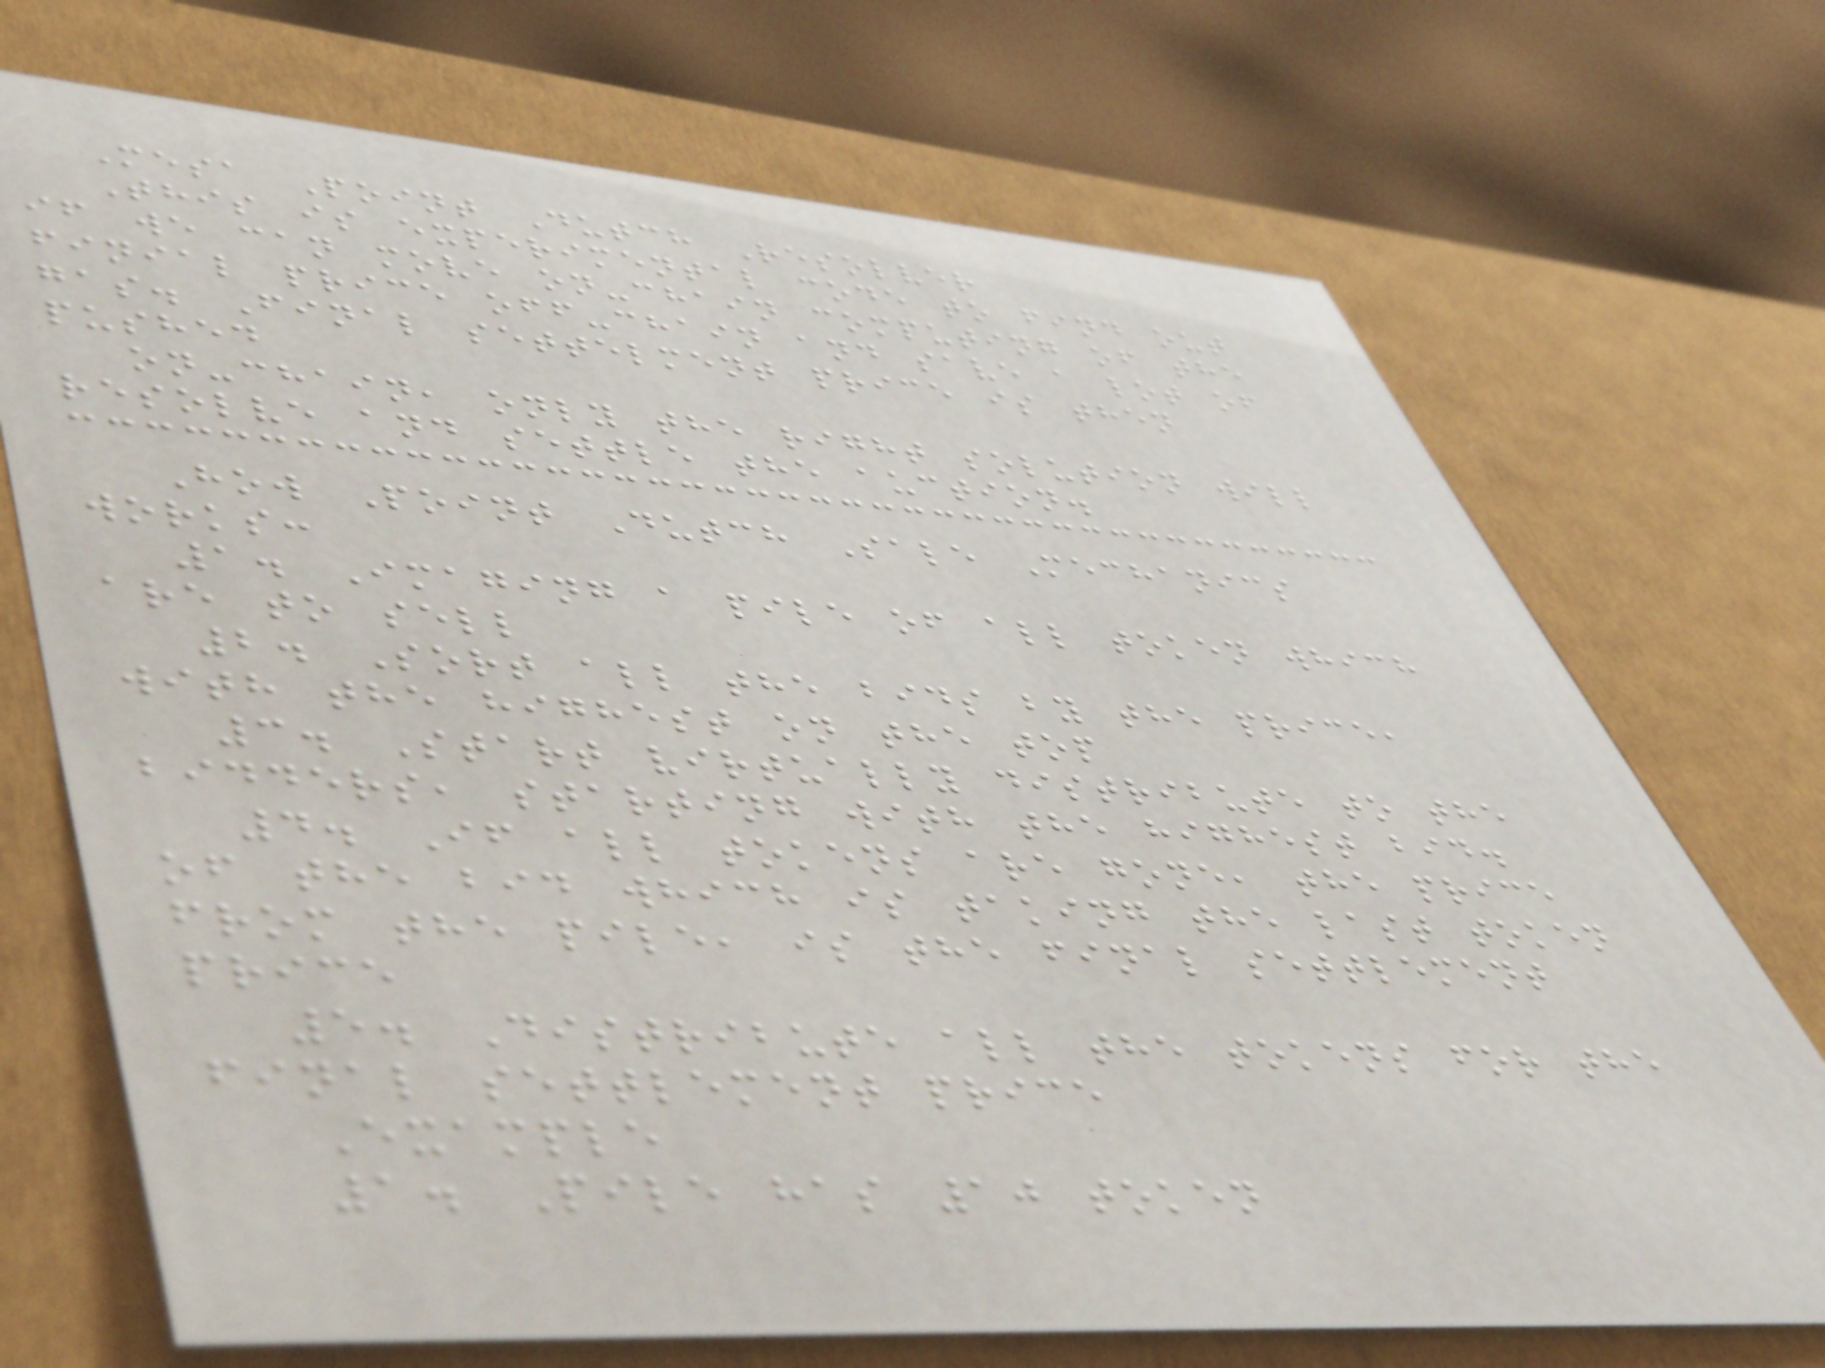Mesa Point Dutch Resolver
This is experimental code to find out
if we can move on-chain computing of the
finial price off-chain and save a lot of
gas. Final settelment price is then
pushed
on-chain, only the right solution will
resolve and settle the auction.
How Point Dutch Sale Mechanics
works:
1. Imaging a pile of all token which
are to sell
2. Sort all the bids by the price,
with the highest on the top
3. Start virtually distribute to the
bidders, starting with the highest bid.
4. If all tokens are gone, the price
of the bid which is taking the last token
from the pile, is the final settlement
price
5. Distribute all the tokens for the
final settlement price
Example
1. Pile has 10 token
